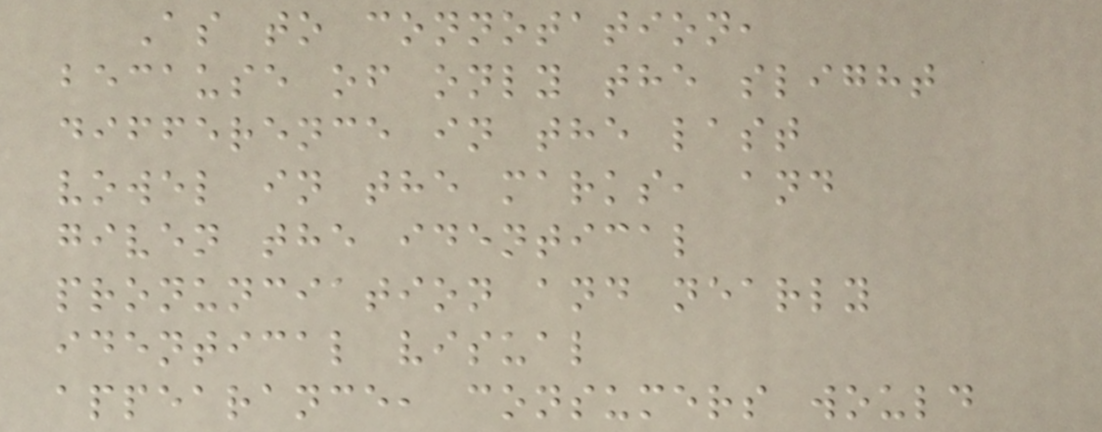As to connotation,
because of only the slight
difference in the last
vowel in the marks, and
given the identical
pronunciation and nearly
identical visual
appearance, consumers would
